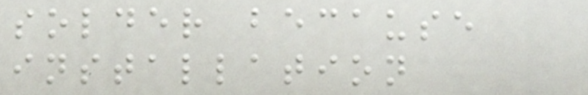solder because
installation
